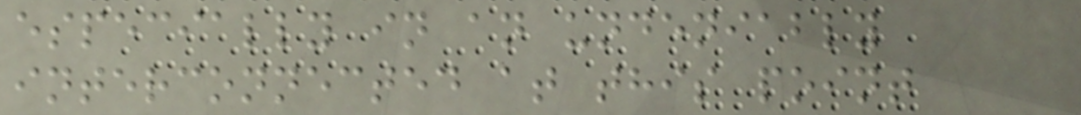especially in an undeniably
interconnected at this point
